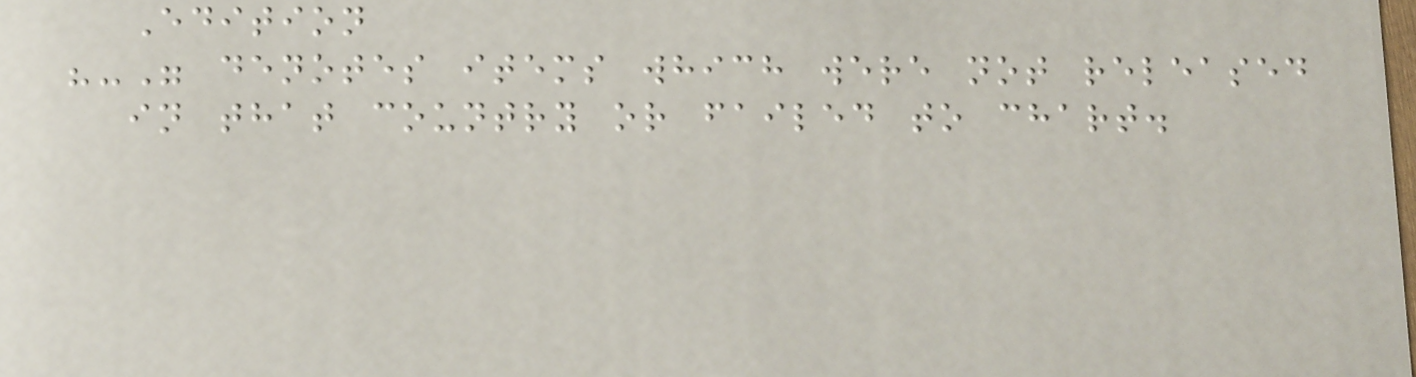Edition
"-" denotes items which were not released
in that country or failed to chart.
